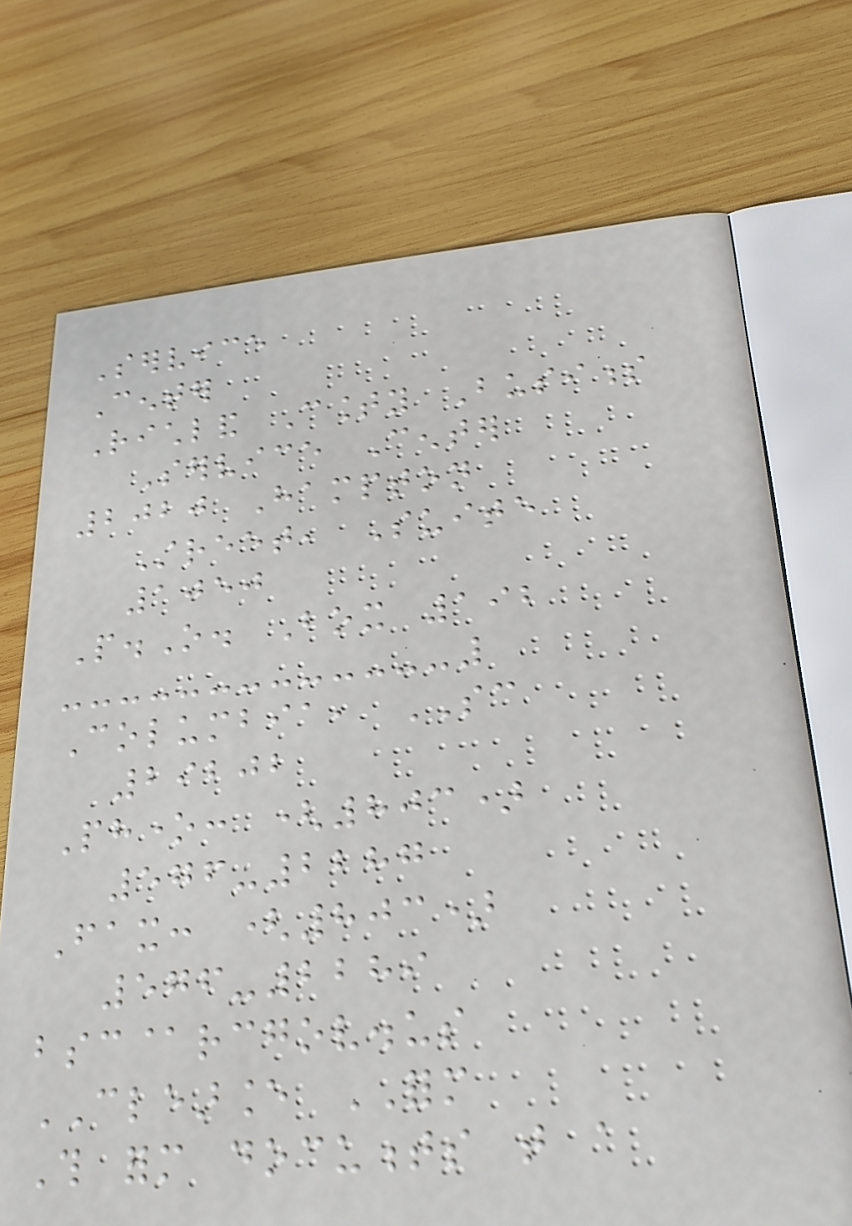Service
Center
Richland County Business
Service Center
2020 Hampton
Street, Suite
1050
P.O. Box 192
Columbia, SC
29202
Phone: (803)
576-2287
Fax: (803)
576-2289
bsc@rcgov.us
CLEARANCE FORM
This form documents that a
